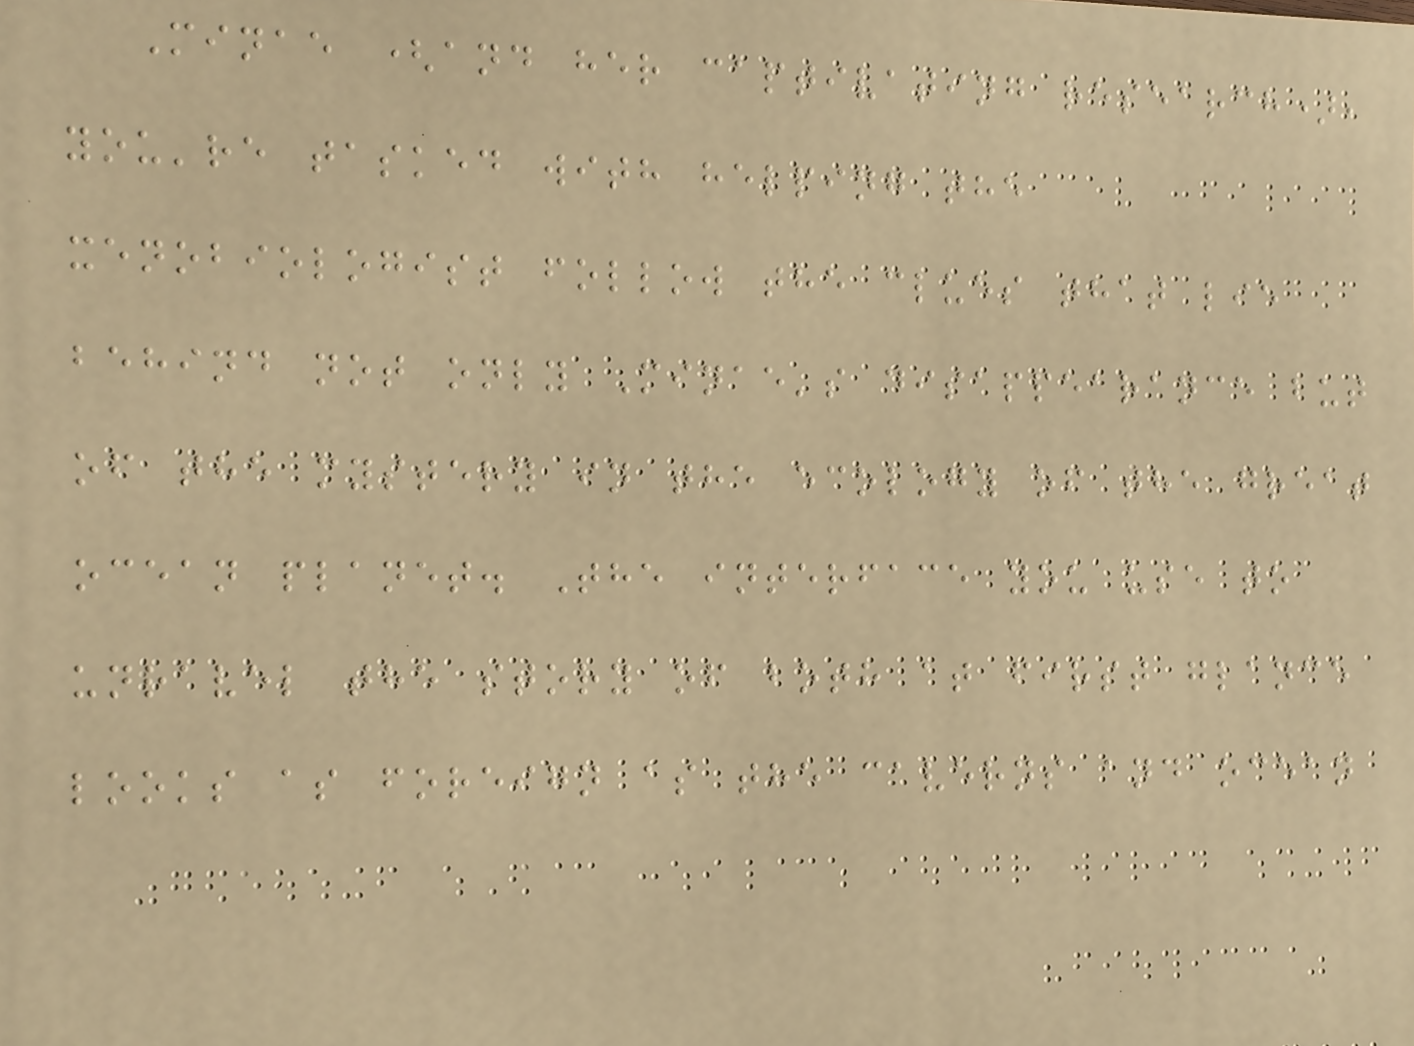Minae (and her captivating research),
you're tasked with helping the
xenobiologist follow the clues that lie
behind not only Minae's disappearance but
of the mystery in the ecology of the great
ocean planet. The interface you use to
unravel the story of both at first glance
looks as foreign as the caverns and ocean
